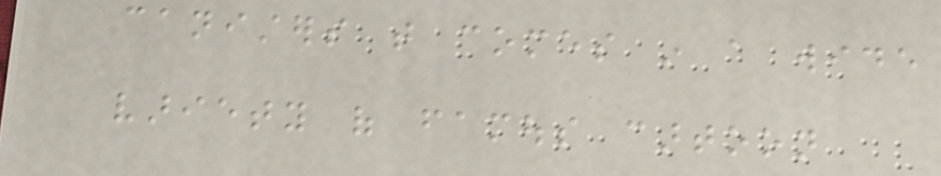canisters that comes in a wide
variety of famous cartoon
